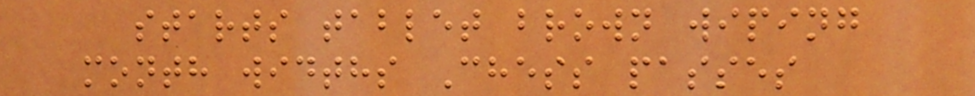starts tablet brown wiping
month widths Chess passes
